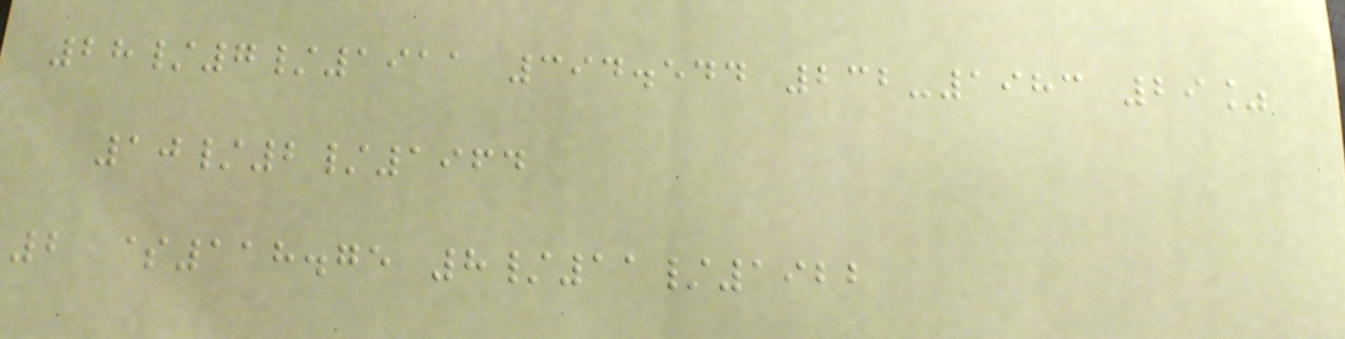28/7/1911 394.544 232-1983 29%
10/2/1964
2 $118.75 8/11/1922
